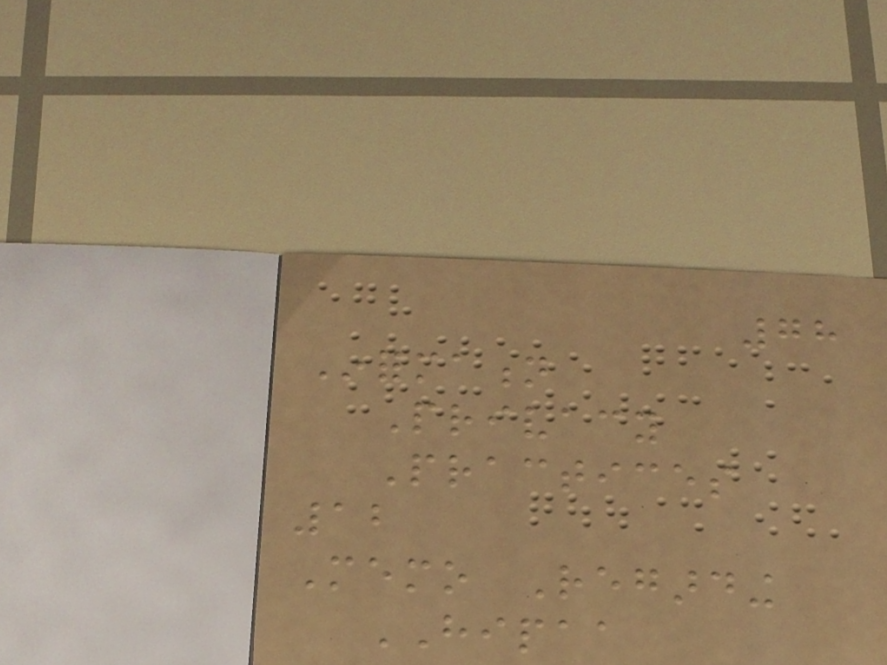78
Information
Privacy
Practices
12
Memo Regarding
HIPAA
